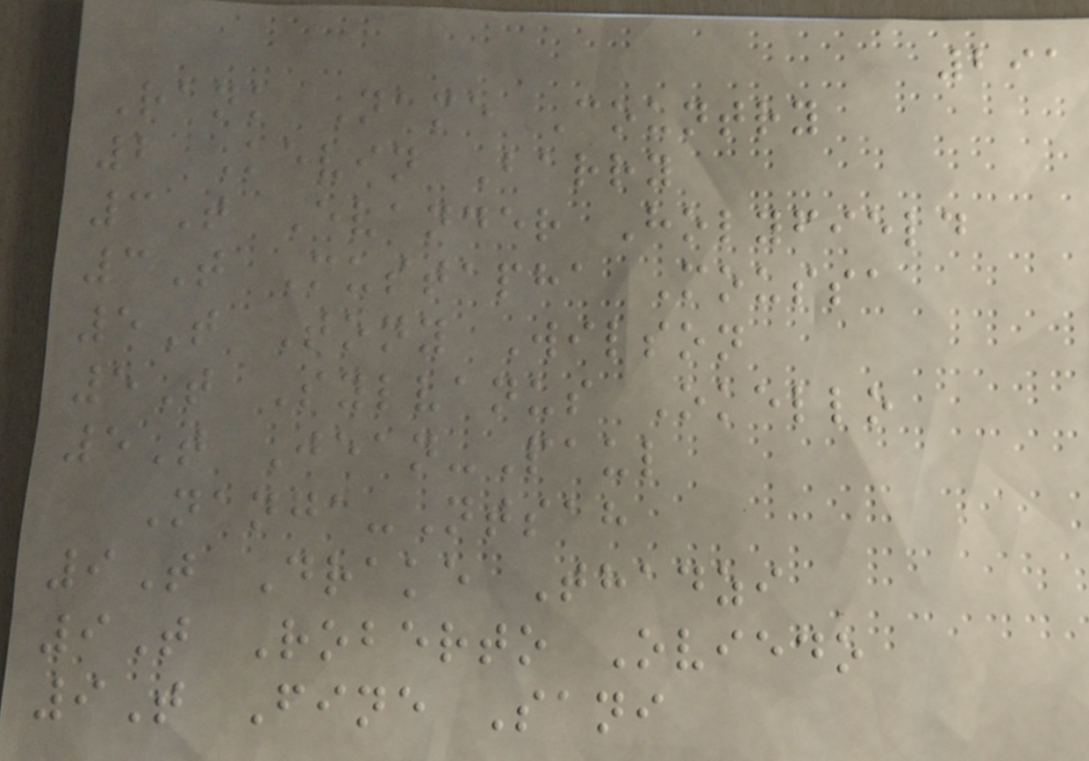291
Rank Name Country
2 Kevin Barry
3T Evander Holyfield
3T Mustapha Moussa
5T Tony Wilson
5T Sylvanus Okello
5T Jean-Paul
Nanga-Ntsah
9T Drake Thadzi
9T Roberto Oviedo
9T Fine Sani
